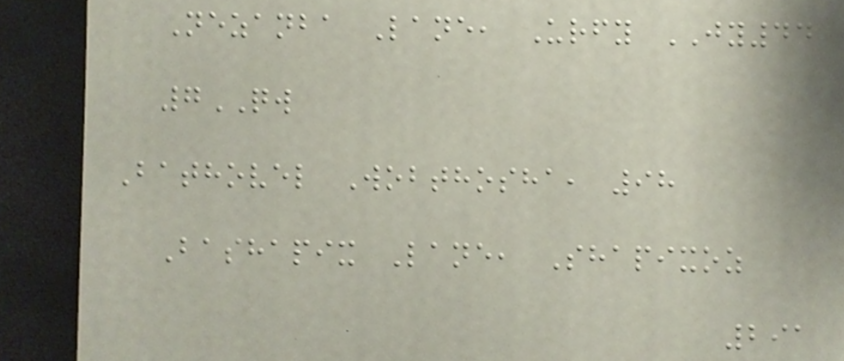Nezanba Lane, Urfy JY44
7QW
Bathovel Wobthosha, 98
Bashapix Lane, Shapixoz
291
